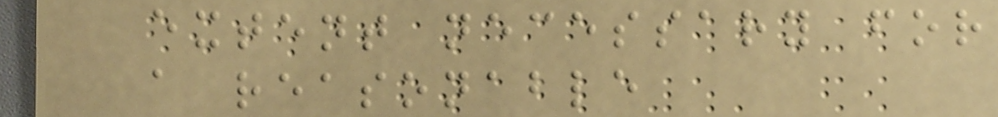extent necessary for
a reasonable
